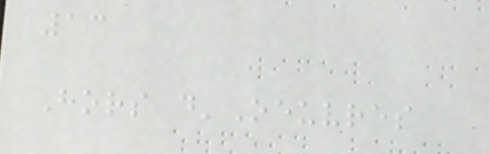13
Hors d'Oeuvres
